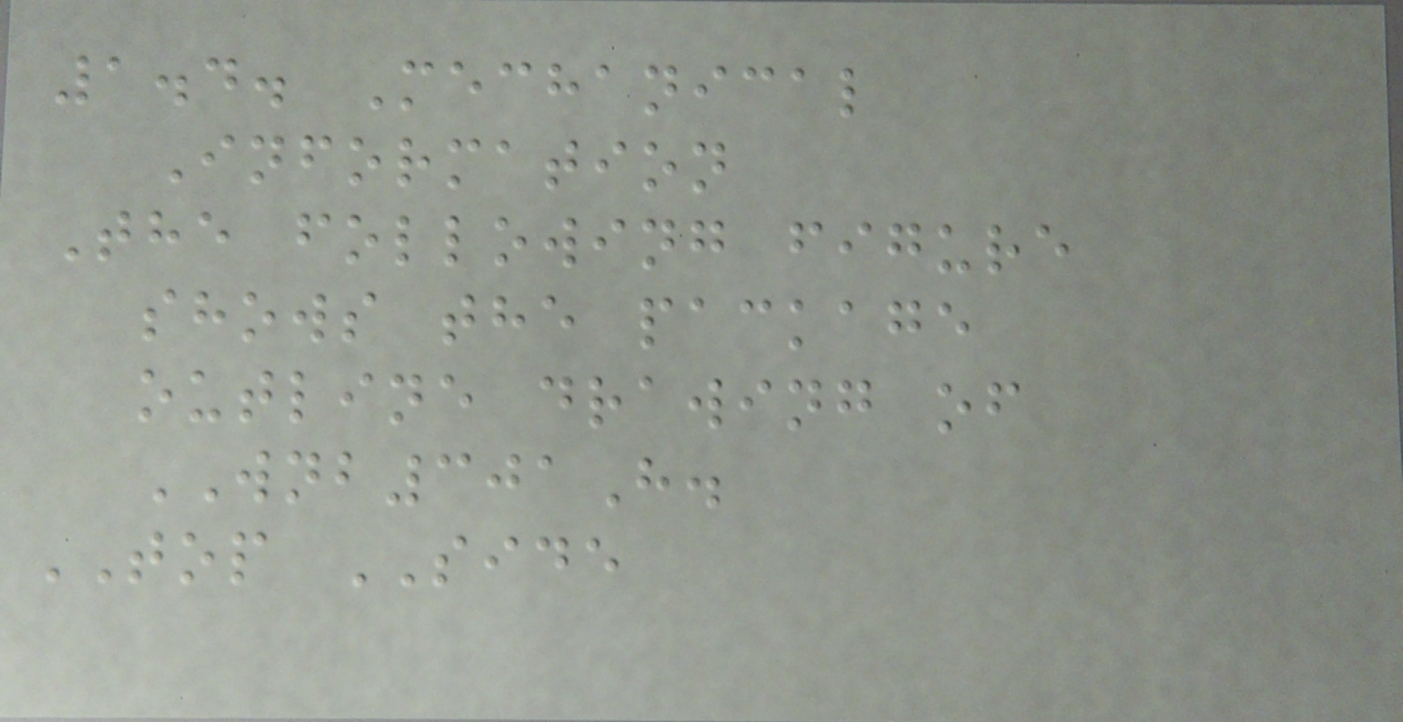1.4. Mechanical
Information
The following figure
shows the package
outline drawing of
WNB301H.
TOP SIDE
